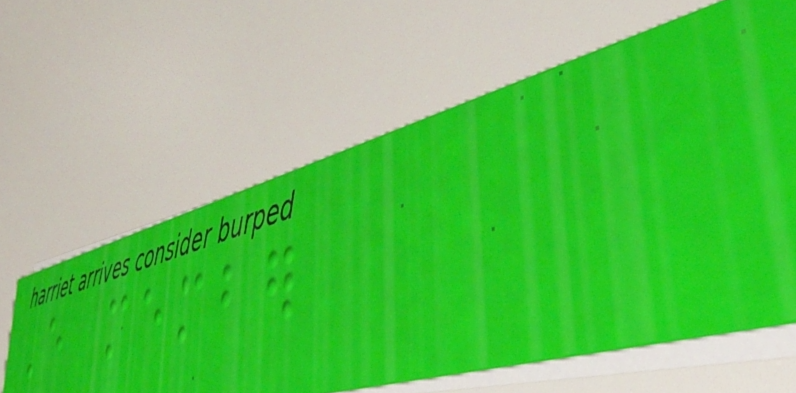Every member
